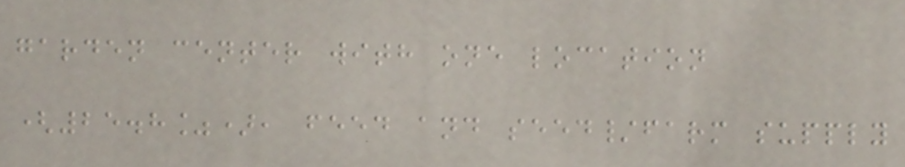garden center with one location
(25.8%), feed and seed/farm supply
